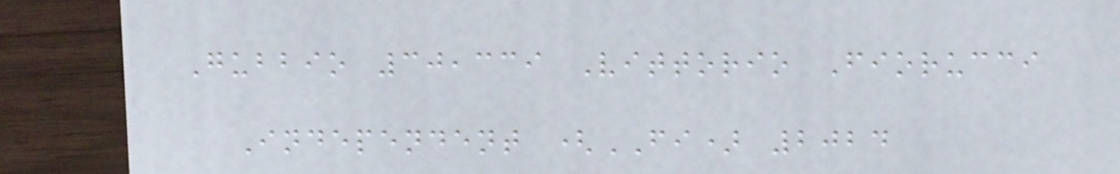Gubbio 30,339 Vittorio Fiorucci
Independent (FI) 2024
